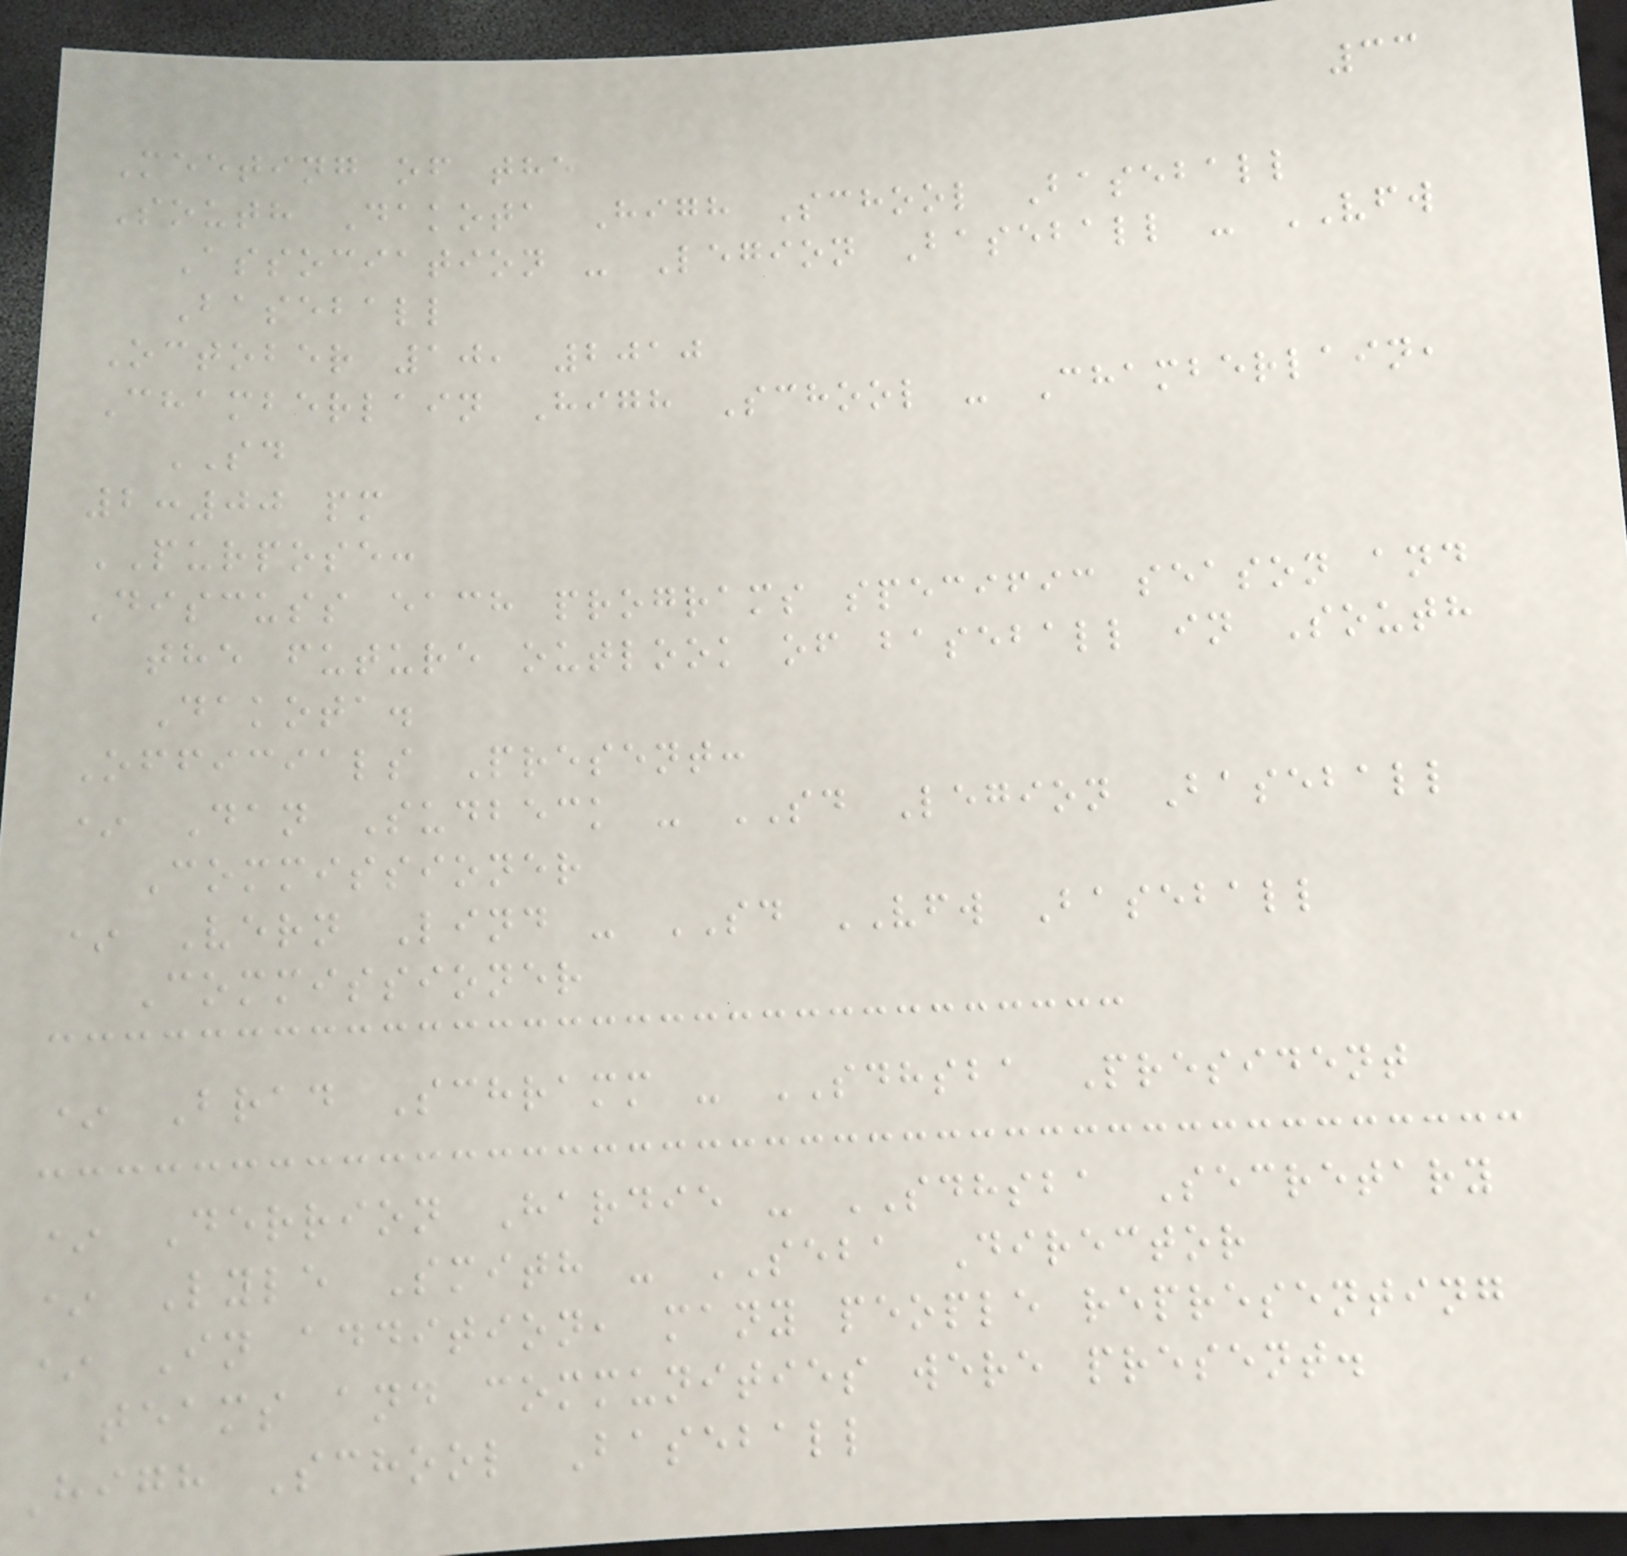33
Meeting of the
South Dakota High School Baseball
Association - Legion Baseball - VFW
Baseball
October 10, 2010
Chamberlain High School - Chamberlain,
SD
2:00 pm
PURPOSE:
Discuss each programs specific season and
the future outlook of baseball in South
Dakota.
Officials Present:
* Dan Sudbeck - SD Legion Baseball
Commissioner
* Vern Lind - SD VFW Baseball
Commissioner
* Brad Schramm - SDHSBA President
* Derrion Hardie - SDHSBA Secretary
* Lyle Smith - SEBA Director
* In addition, many people representing
teams and communities were present.
High School Baseball
